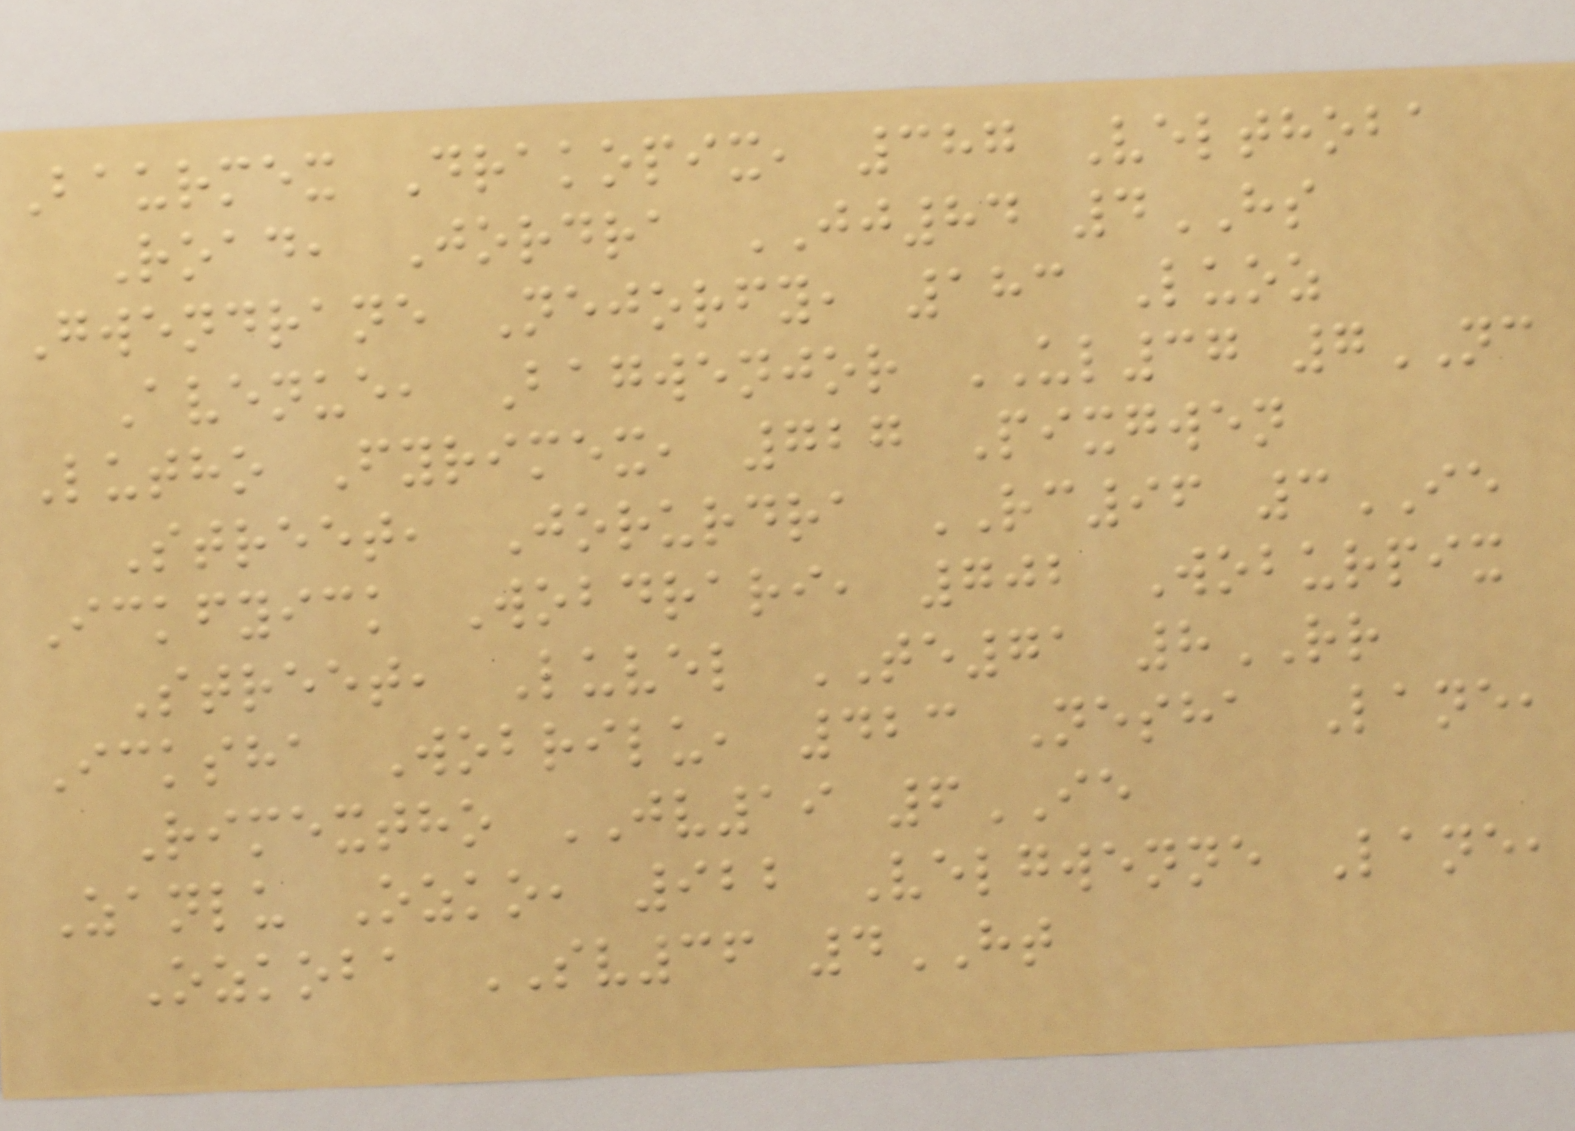Baurmex Drakopix, 387 Velthoba
Road, Jordra JJ84 4HS
Gwendrane Nejorfy, 183 Luoz
Avenue, Bagwenjor UL37 7NC
Lutho Fyrimex, 727 Pixgwen
Street, Jorurdra RC96 3IE
Ickfyick Wobdrari, 702 Woburpix
Street, Luvel TE71 8RR
Icksha Wobrilu, 423 Nesha Lane,
Rimextho JV19 6IE
Zanlu Ozko, 922 Velgwenne Lane,
Ozkoba SV36 4HT
